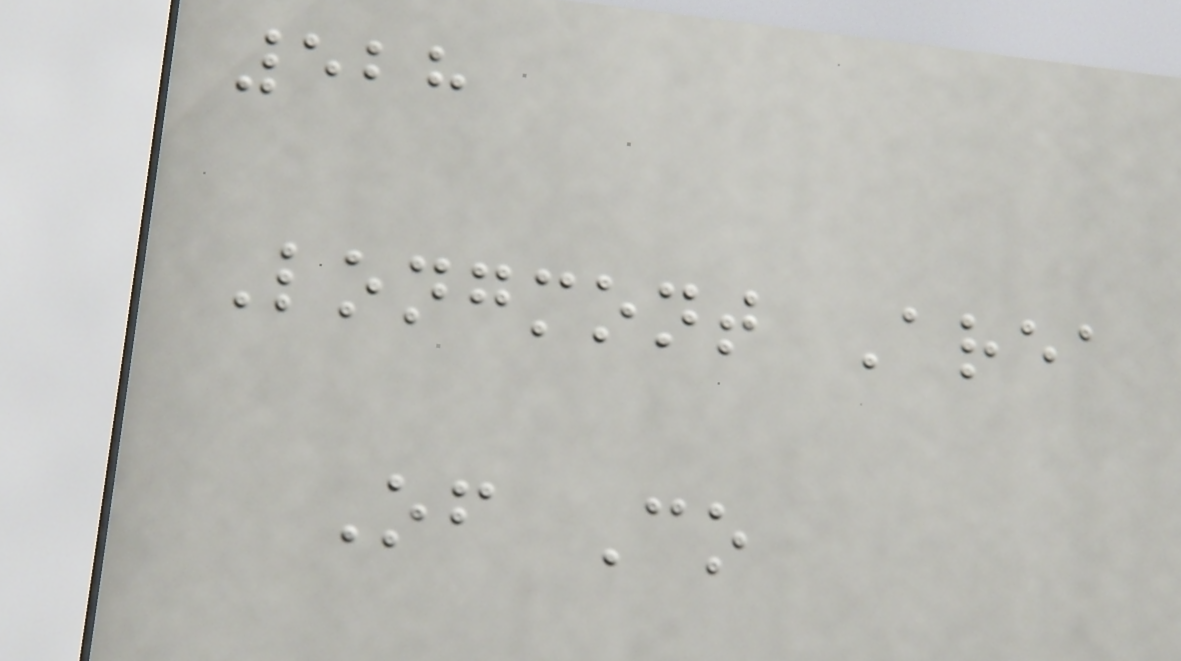528
Longmont Area
Of Co
